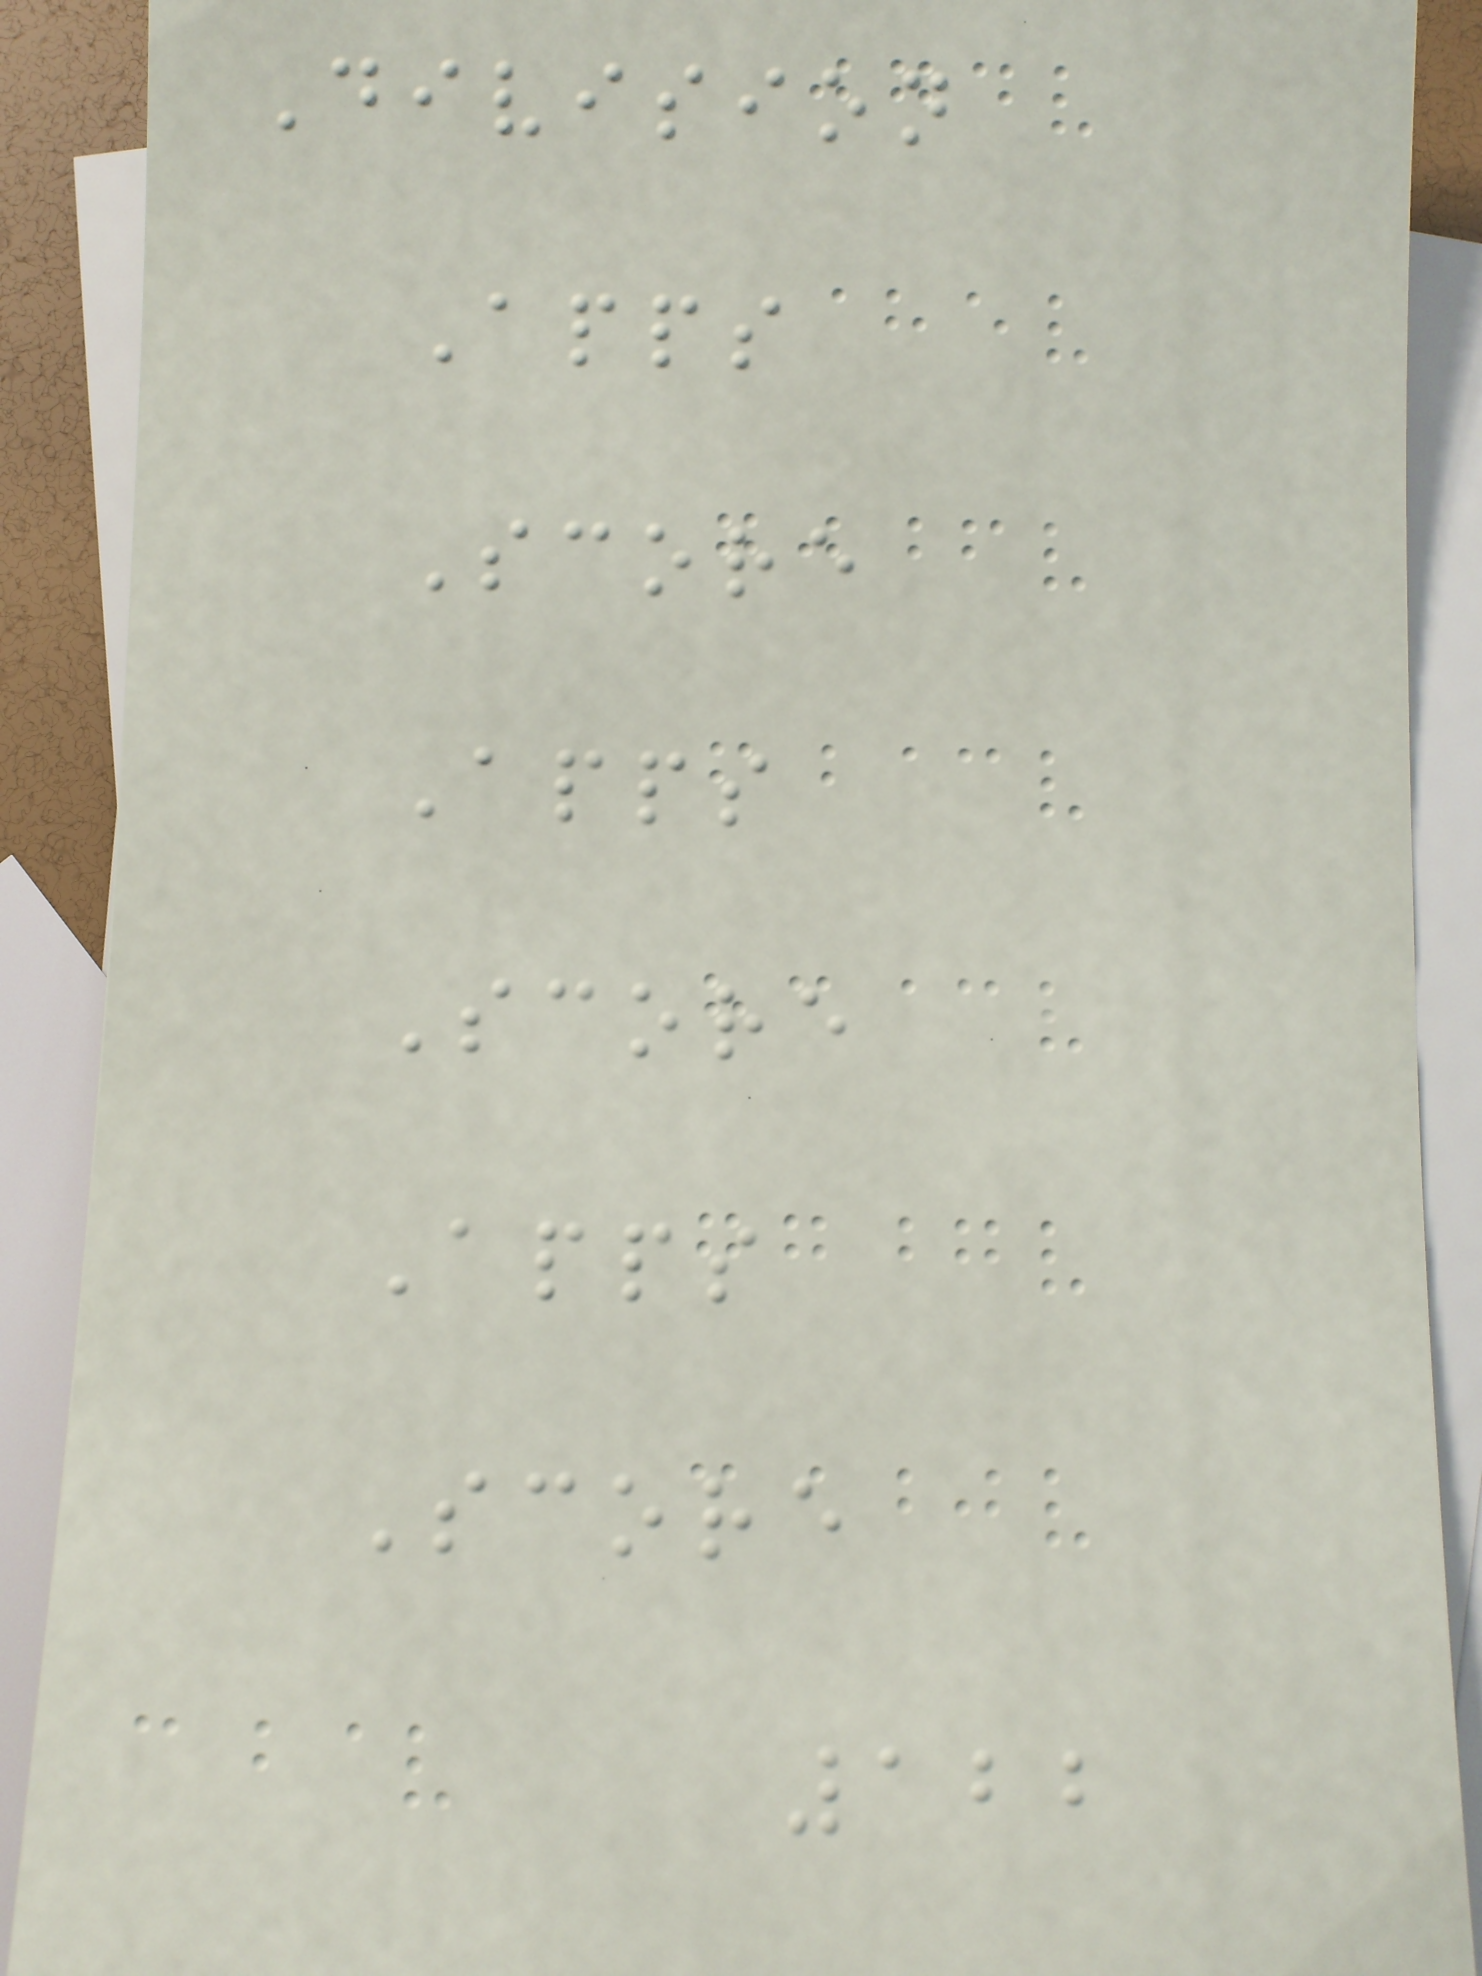Division
Apps
Score
Apps
Score
Apps
Score
122
